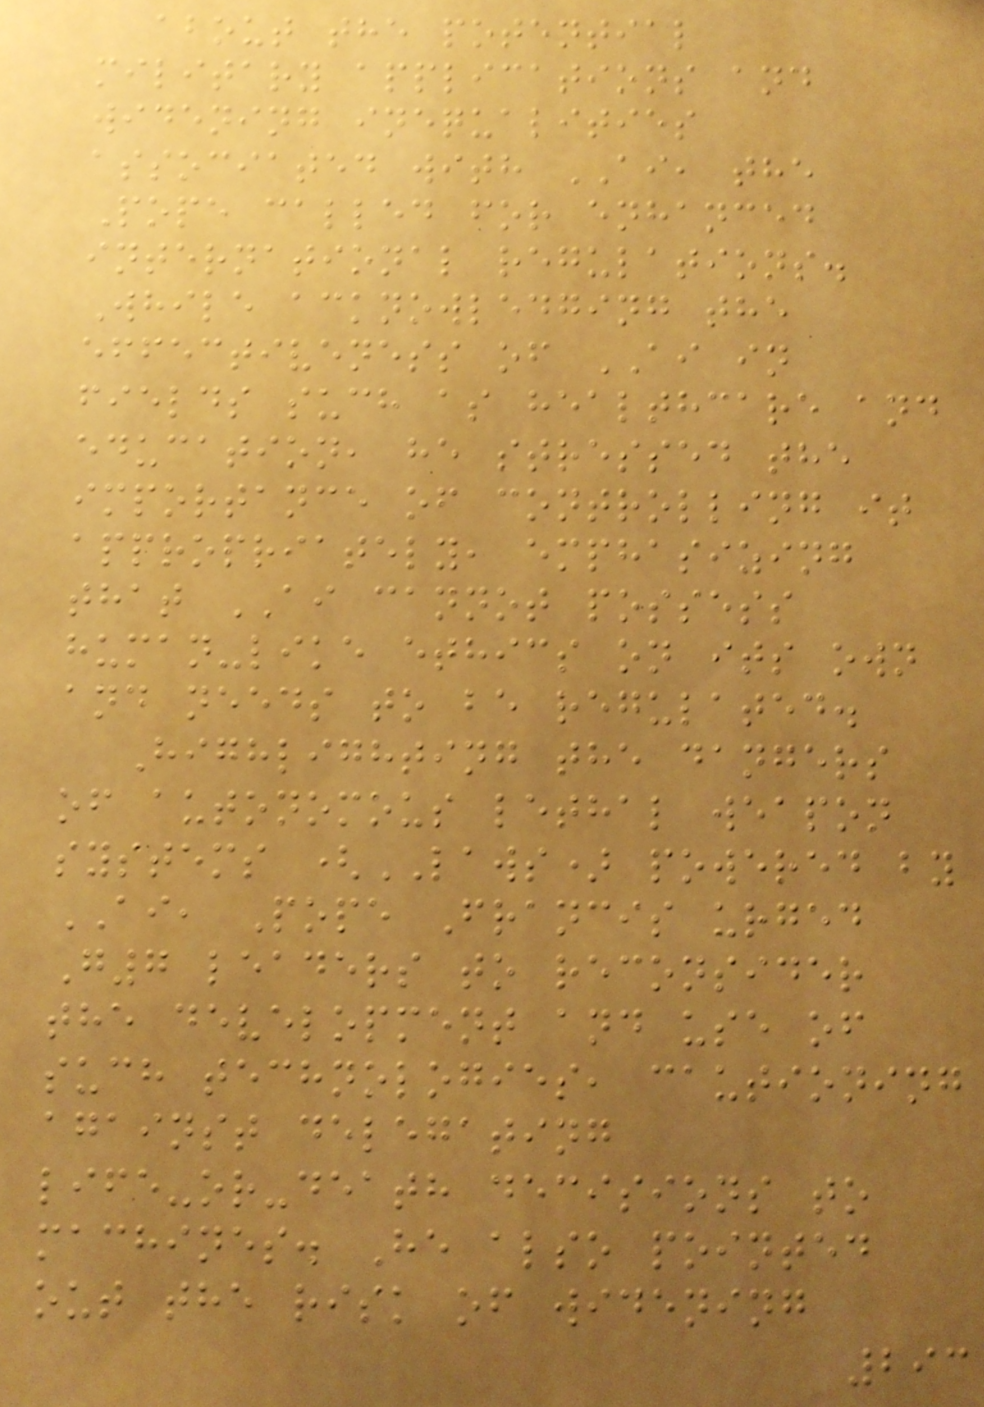about the potential
military applications and
widening inequalities
associated with AI, the
Pope called for enhanced
international regulations.
While acknowledging the
effectiveness of AI in
fields such as healthcare and
education, he stressed the
importance of controlling it
appropriately, emphasizing
that AI cannot possess
human-like ethics on its own
and needs to be regulated.
Highlighting the dangers
of autonomous lethal weapon
systems (LAWS) powered by
AI, Pope Francis urged
G7 leaders to reconsider
the development and use of
such technologies, cautioning
against delegating
life-or-death decisions to
machines. He also pointed
out the risk of widening
293
